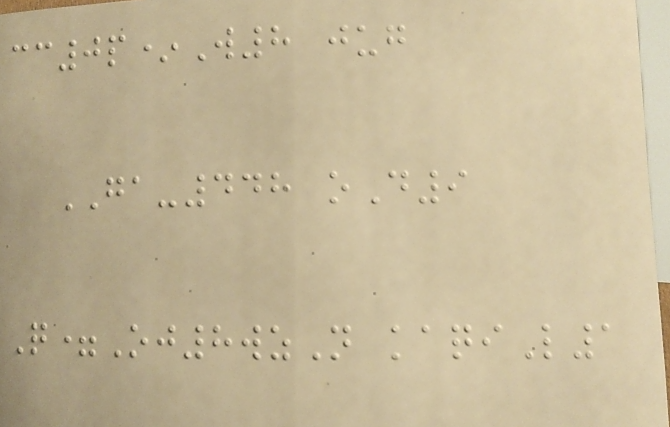cc0p*W8 jug
GA-448 oD9
Q=Oj8wzN kaqiL1
